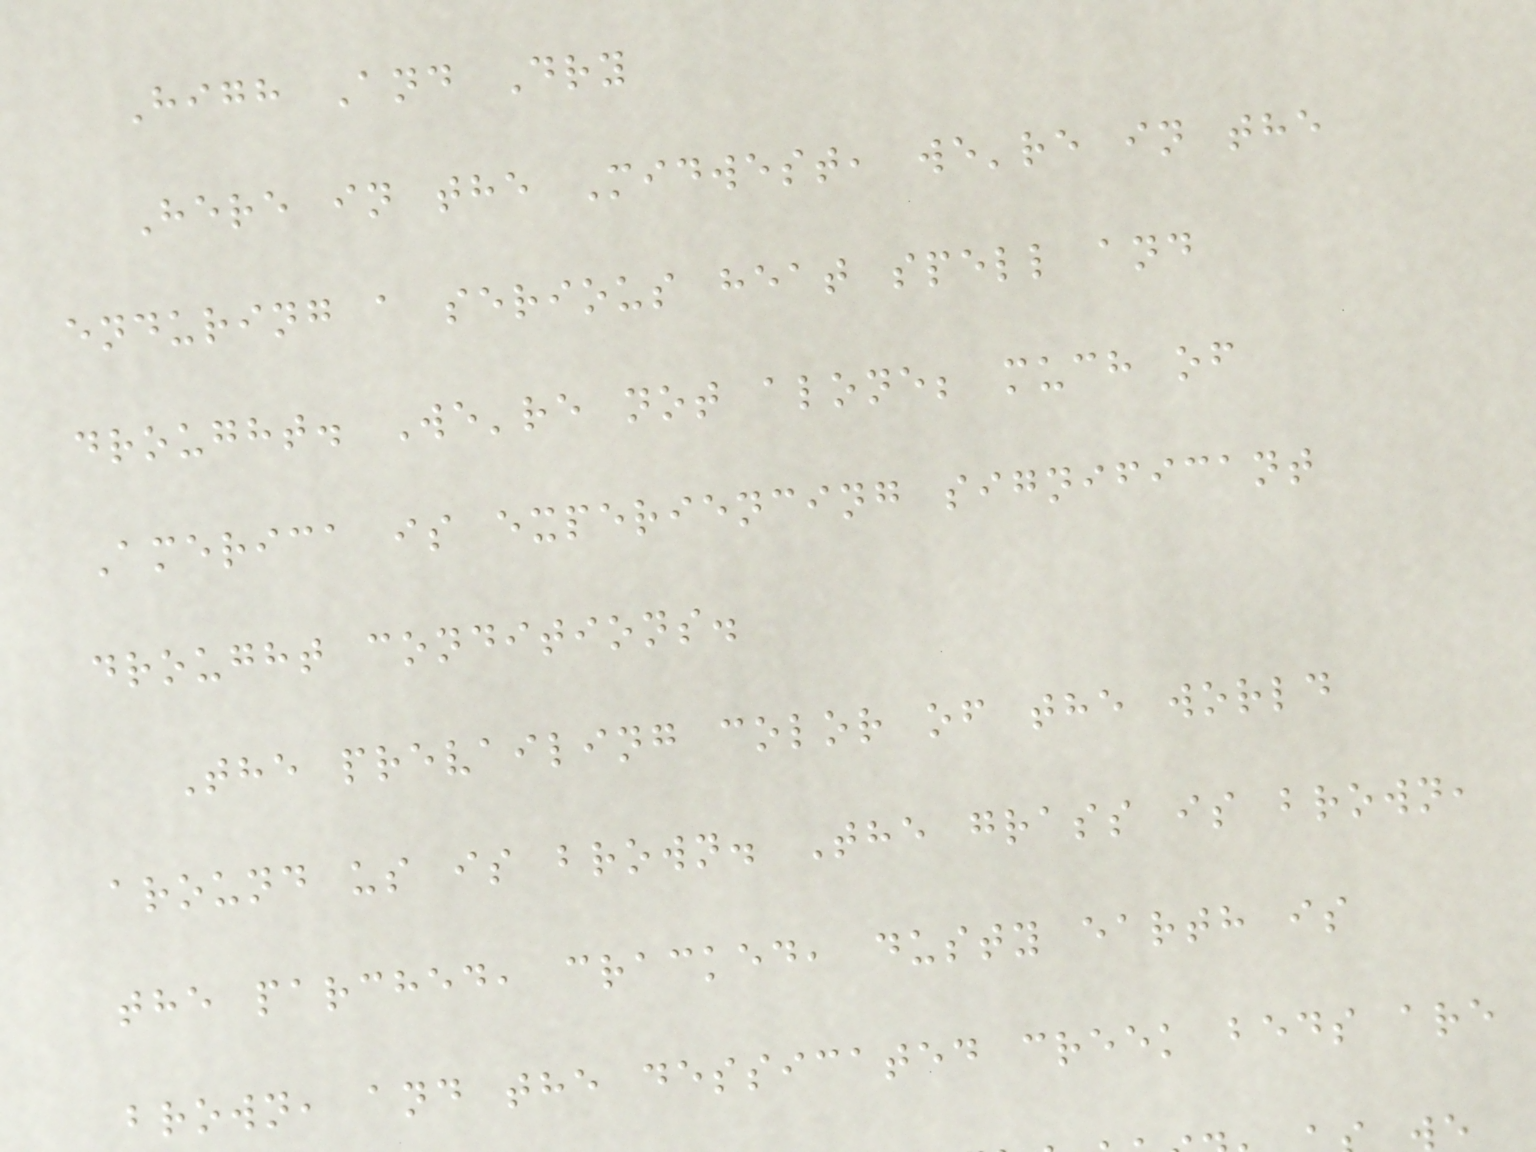High And Dry
Here in the Midwest, we're in the
enduring a serious heat spell and
drought. We're not alone; much of
America is experiencing significant
drought conditions.
The prevailing color of the world
around us is brown. The grass is brown,
the parched, cracked, dusty earth is
brown, and the dessicated creek beds are
